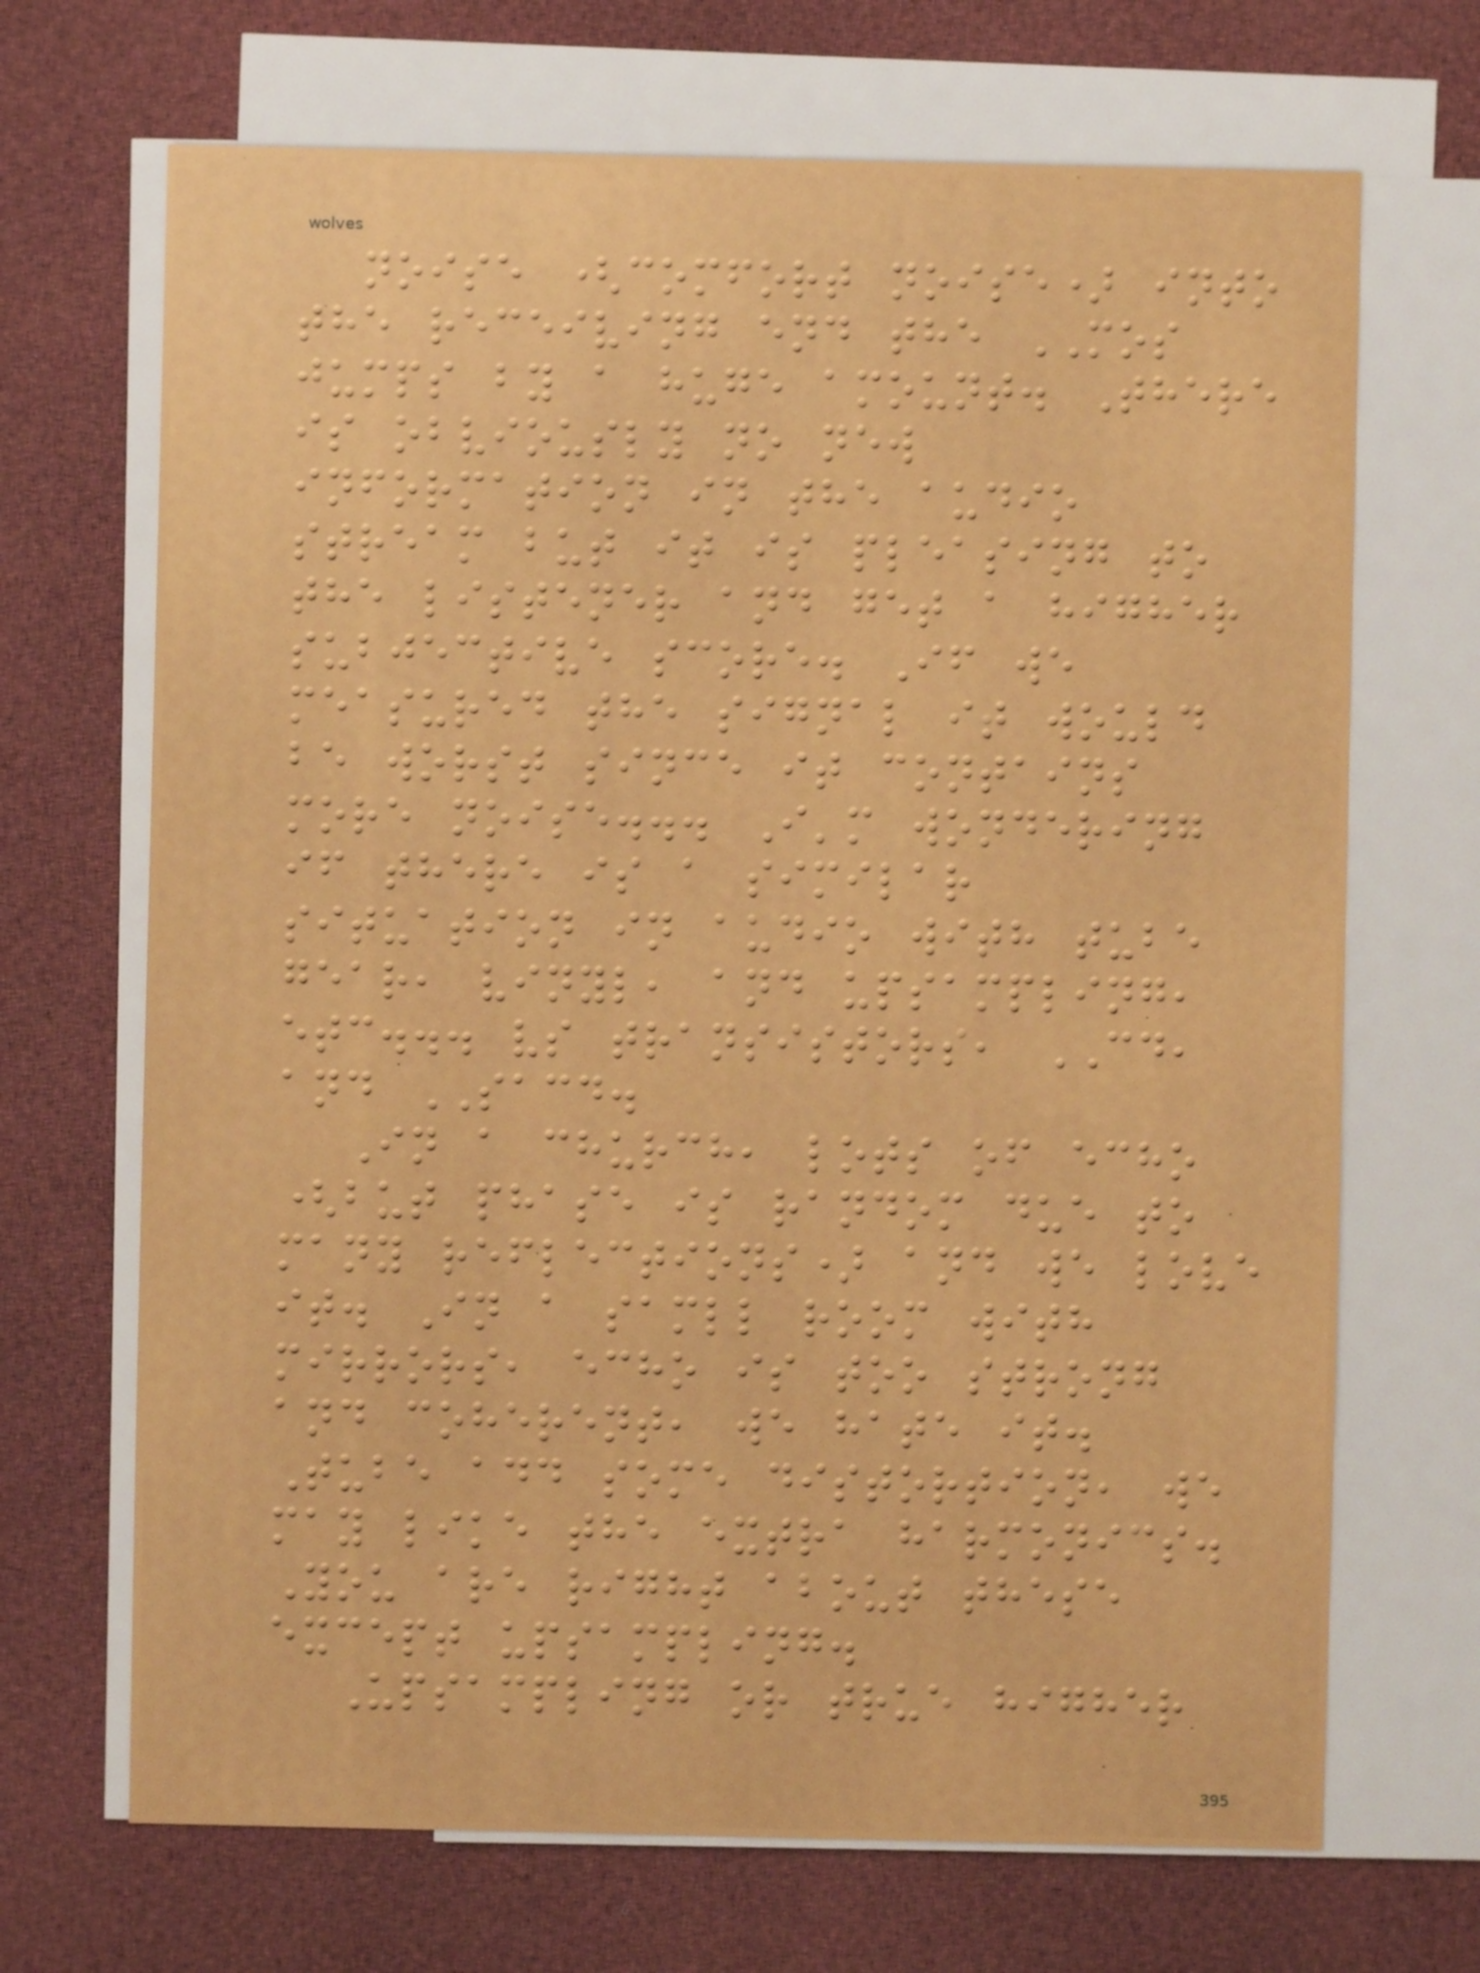noise (comfort noise) into
the receiving end the MOS
jumps by a huge amount. There
is obviously no new
information in the audio
stream but it is pleasing to
the listener and get a higher
subjective score. If we
measured the signal it would
be worst since it contains
more noise... I'm wondering
if there is a similar
situation in audio with tube
gear, vinyl, and upsampling,
etc... vs transistors, CD,
and SACD.
In a church, lots of echo
(but phase is random due to
many reflections) and we love
it. In a samll room with
mirrors, echo is too strong
and coherent, we hate it.
Tube add some distortion, we
may like the extra harmonics.
You are right about these
except upsampling.
Upsampling or true higher
